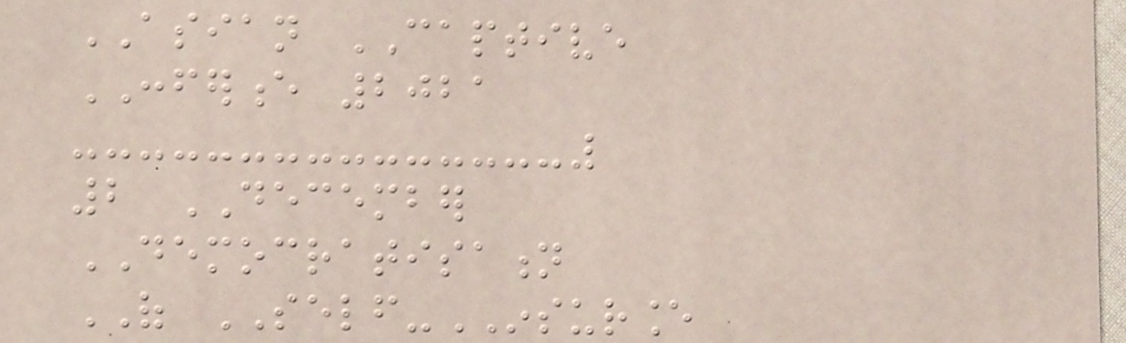ASIAN CAPTIVE
CONFERENCE 2021
2 DECEMBER
DEMOCRATISATION
OF SELF-INSURANCE
